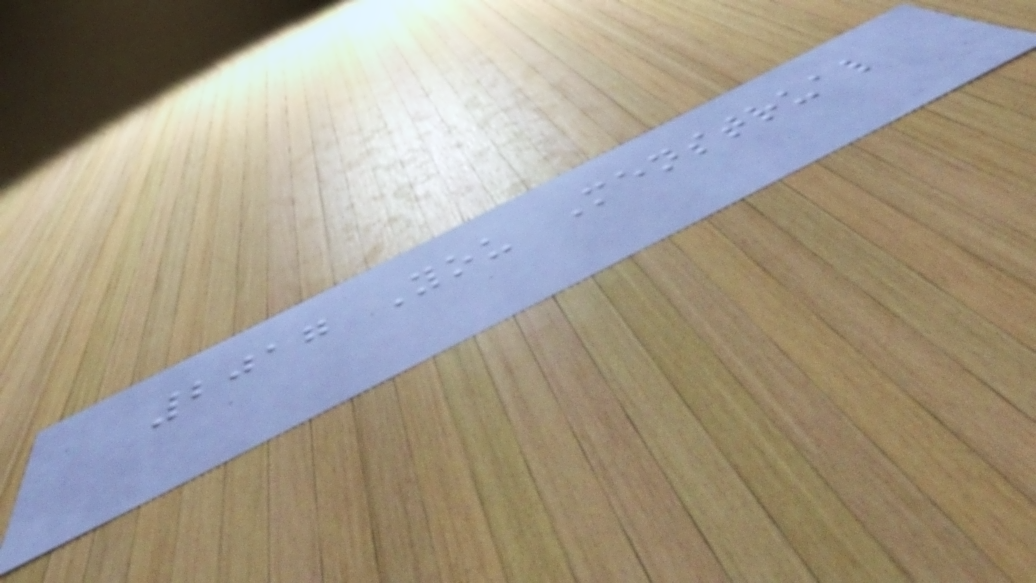2017 You Menstrual
